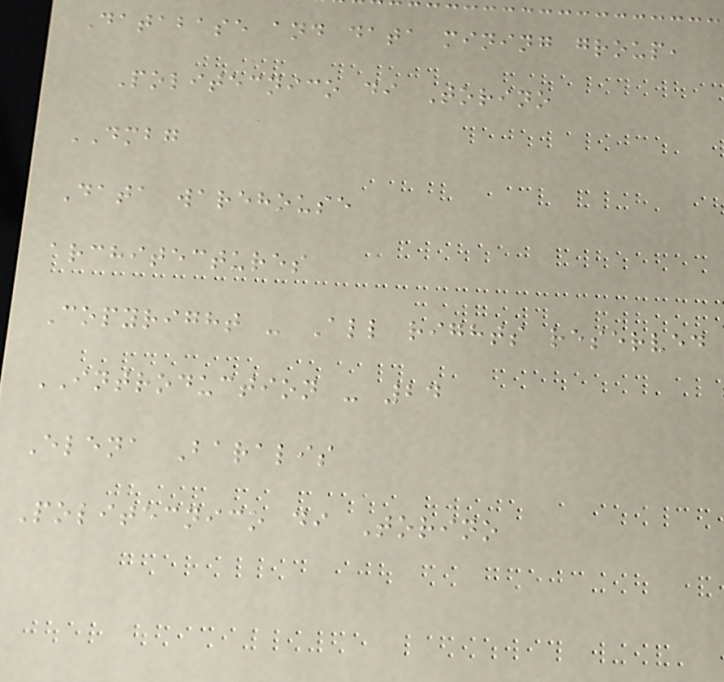Database and data mining group,
Politecnico di Torino
DMBG
Data warehouse
architectures
Copyright - All rights reserved
INTRODUCTION - 24
Elena Baralis
Politecnico di Torino
